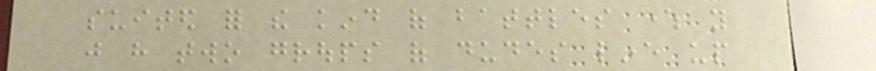suited for the kind of battles where you
just have two groups of dudes line up
